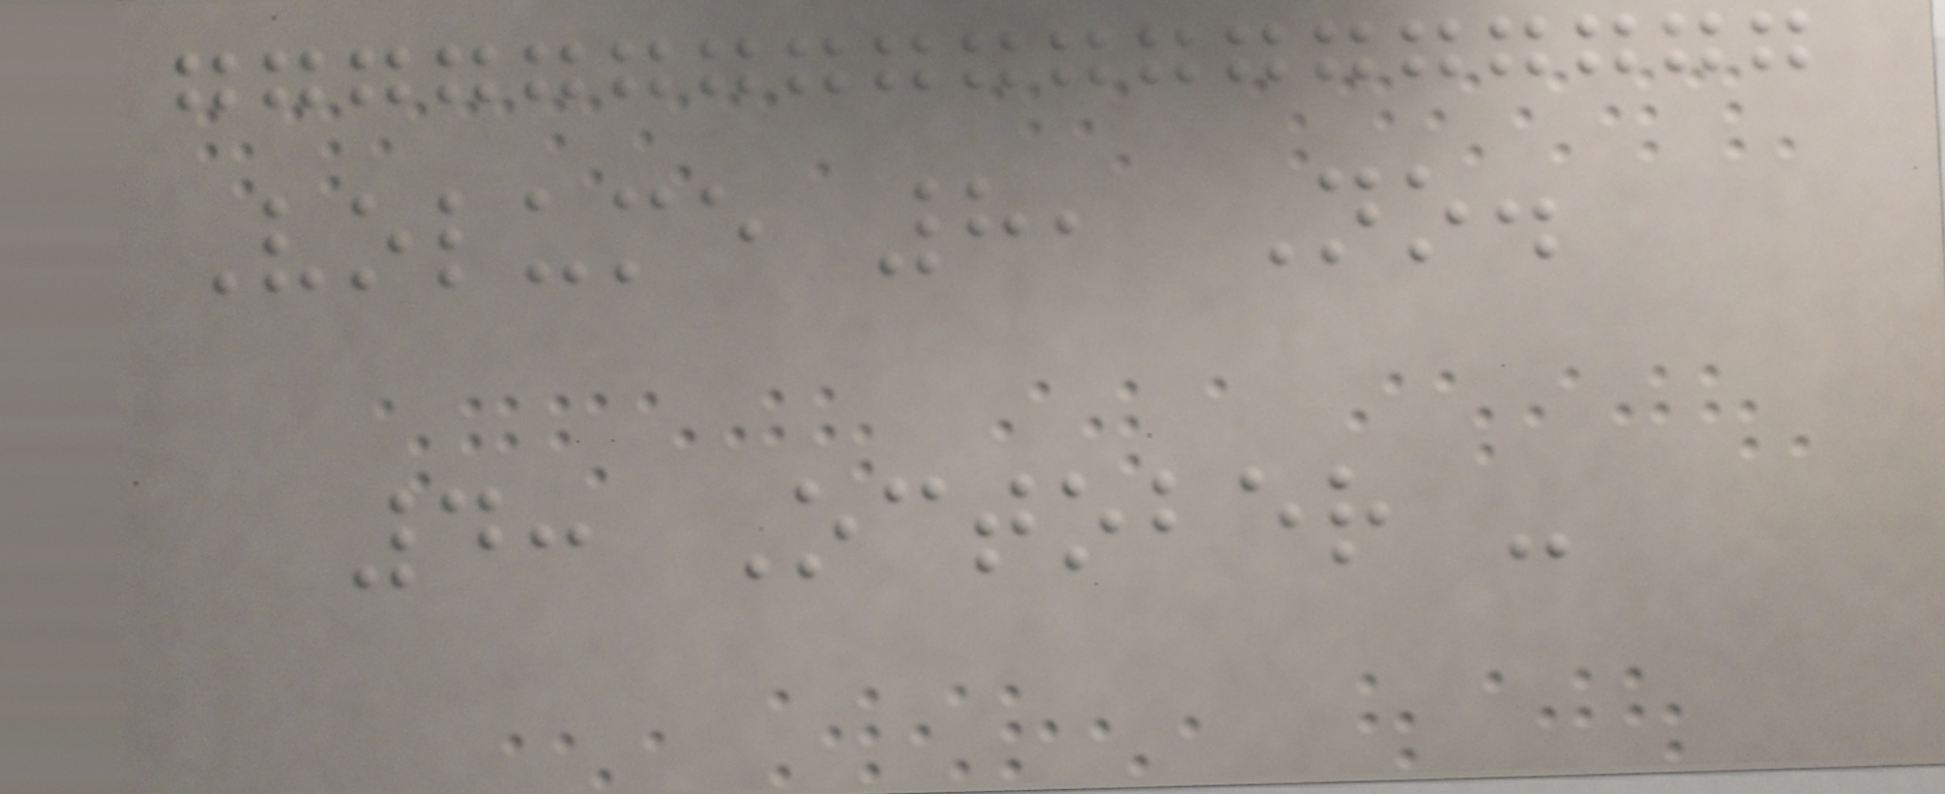Volume 8, No.
4: October -
